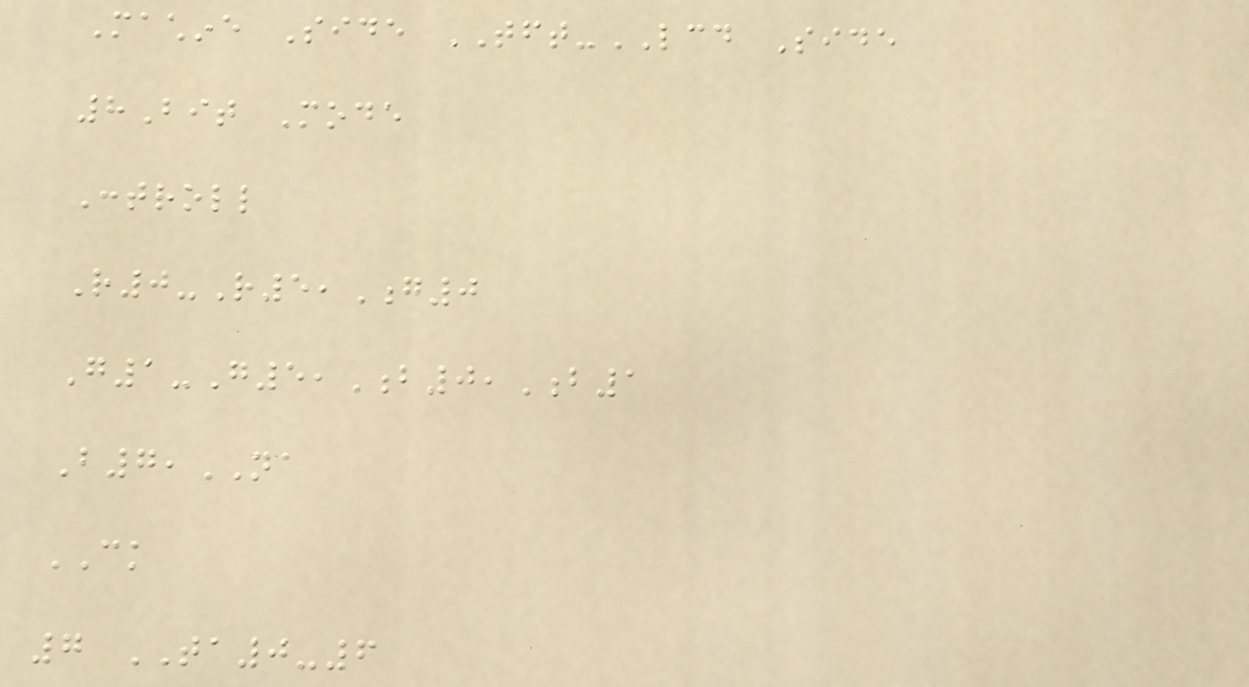Machine Side TFT-LCD Side
8Bit Mode
Controll
R0-R5,G0
G1-G5,B0,B1
B7,NA
CK
7 TA0-6
